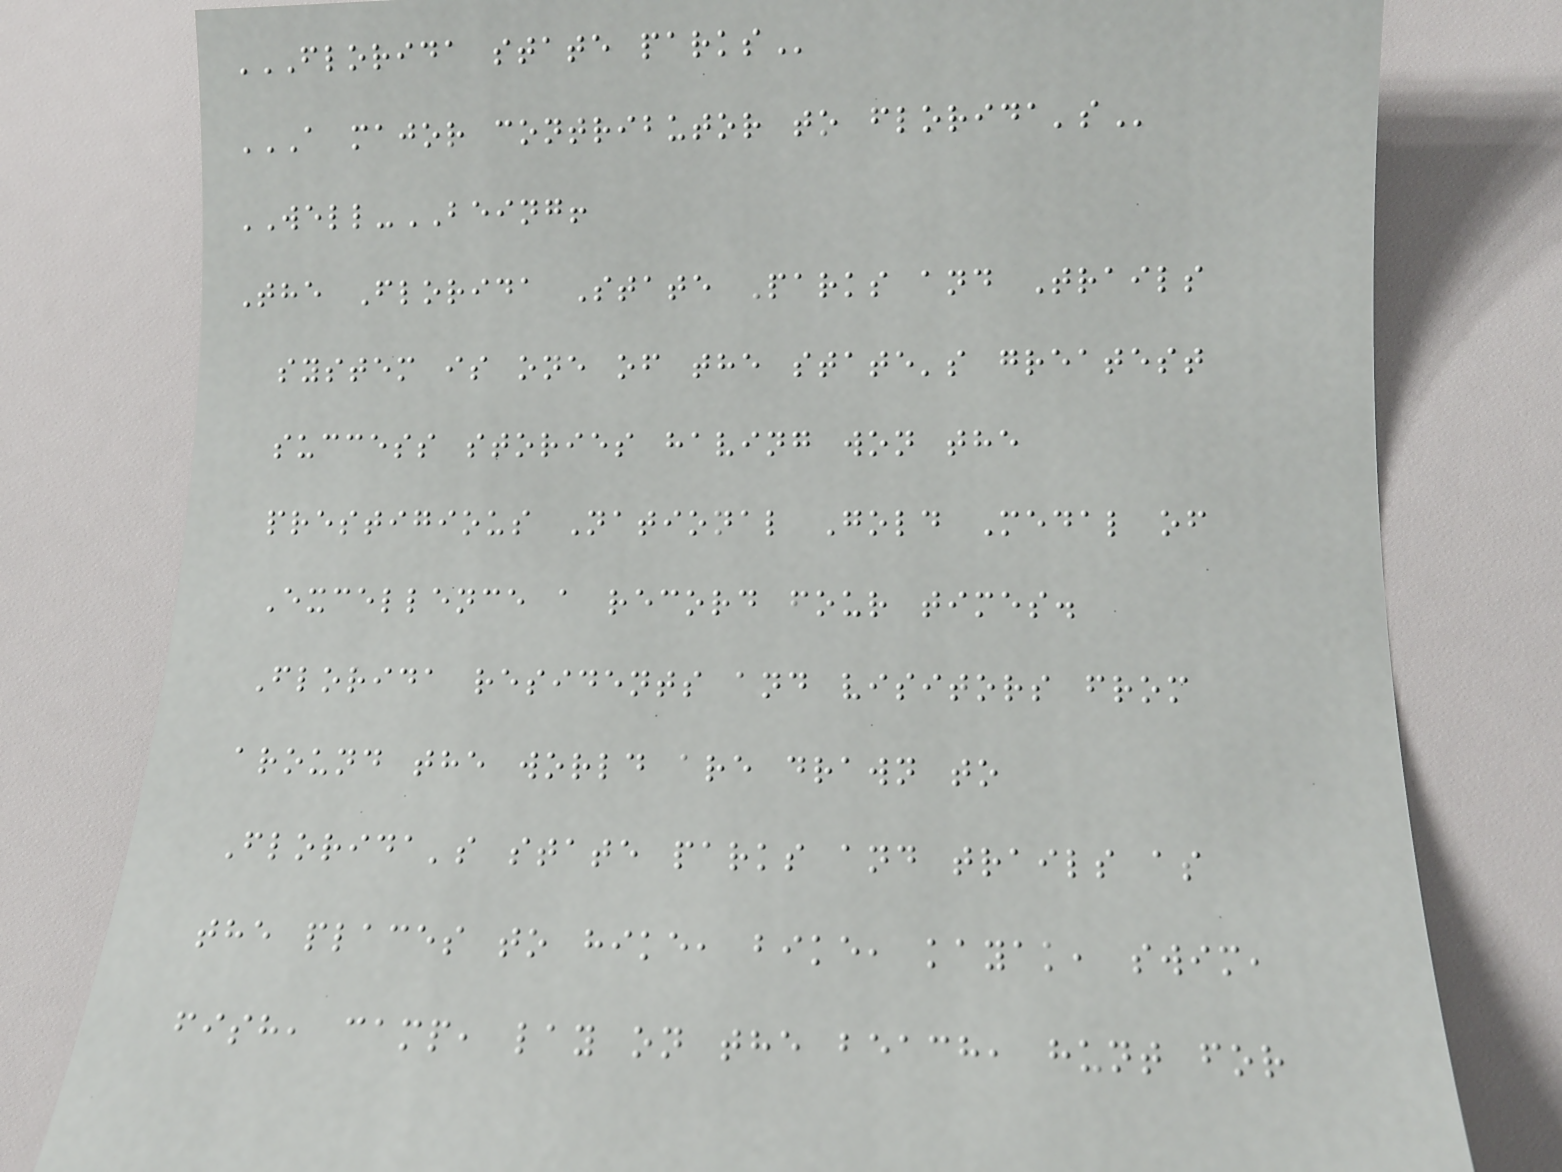FLORIDA STATE PARKS
A MAJOR CONTRIBUTOR TO FLORIDA'S
WELL-BEING!
The Florida State Parks and Trails
system is one of the state's greatest
success stories having won the
prestigious National Gold Medal of
Excellence a record four times.
Florida residents and visitors from
around the world are drawn to
Florida's state parks and trails as
the places to hike, bike, kayak, swim,
fish, camp, lay on the beach, hunt for
